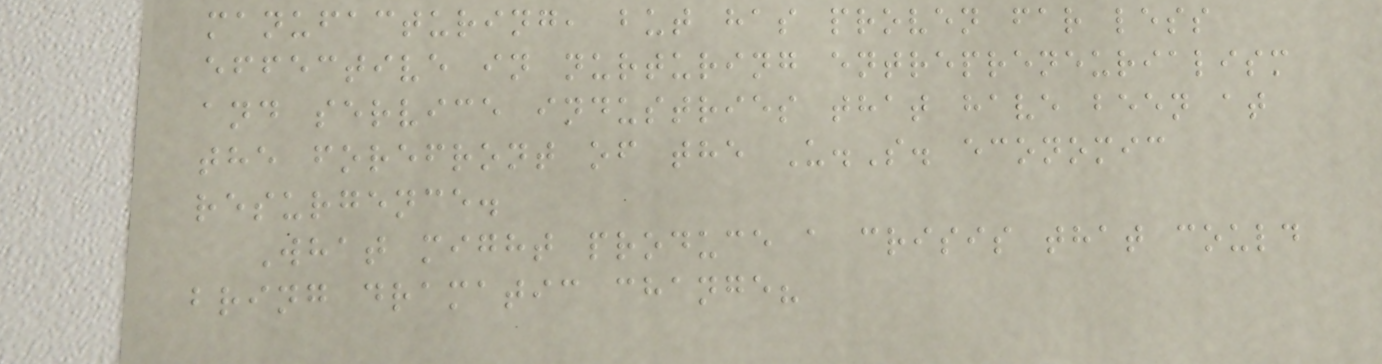manufacturing, but has proven far less
effective in nurturing entrepreneurialism
and service industries that have been at
the forefront of the U.S. economic
resurgence.
What might produce a crisis that could
bring dramatic change?
